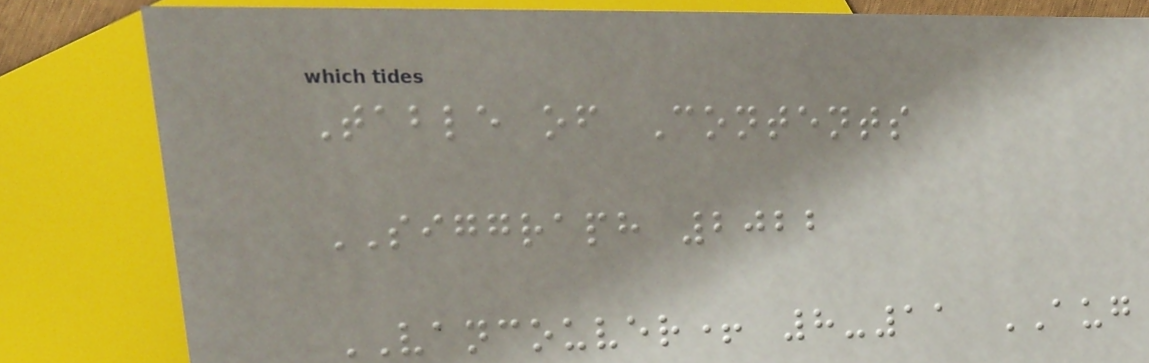Table of Contents
SIGGRAPH 2022
VANCOUVER+ 8-11 AUG
